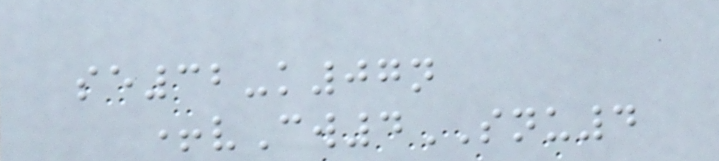se32-k07n
+vCw4SNU4
